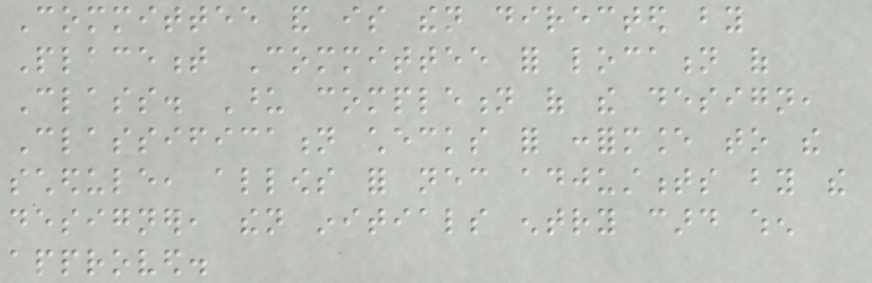Committee and is then directed by
Placement Committee for location of
Class. Upon completion of the design,
Classification checks for conformance to the
schedule, allows for necessary adjustments by the
designer, then initials entry card when
approved.
